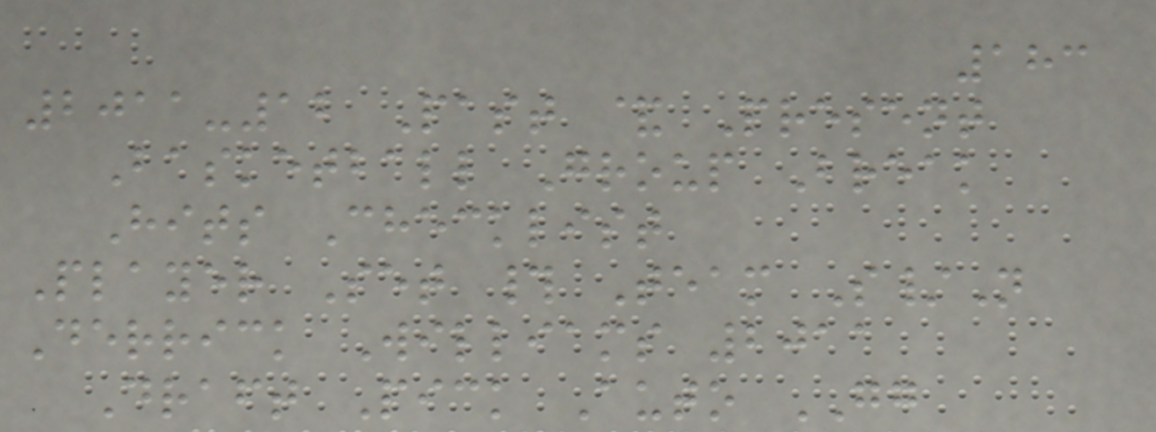183
2011-12 Past & Present
Basketball Group Break
Hits Checklist
Player Set # Team S/N
Derrick Williams 2011
Draft Pick Auto GG
